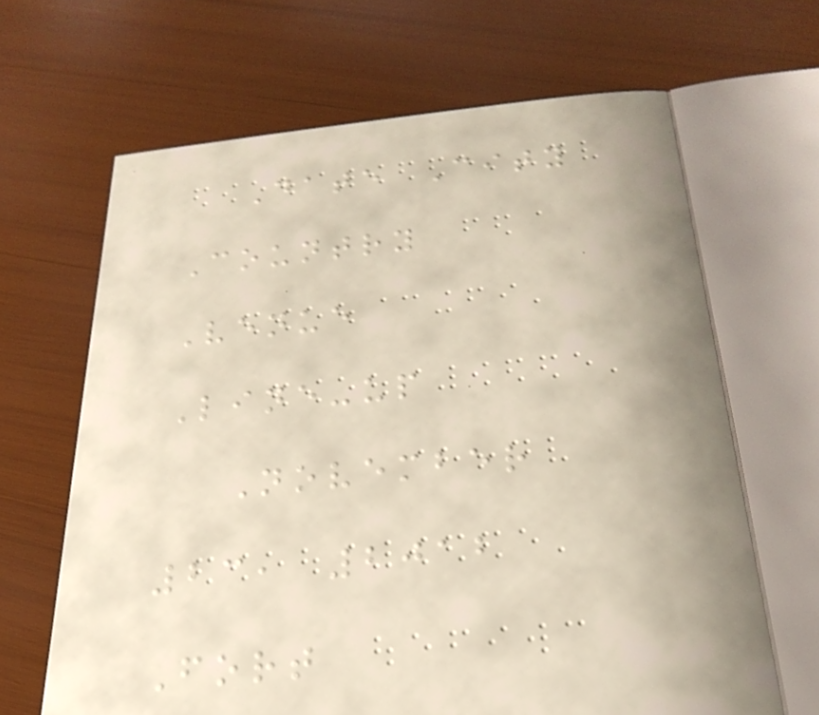Date City
Country
Venue
Line-up
November
23, 2012
Fort
